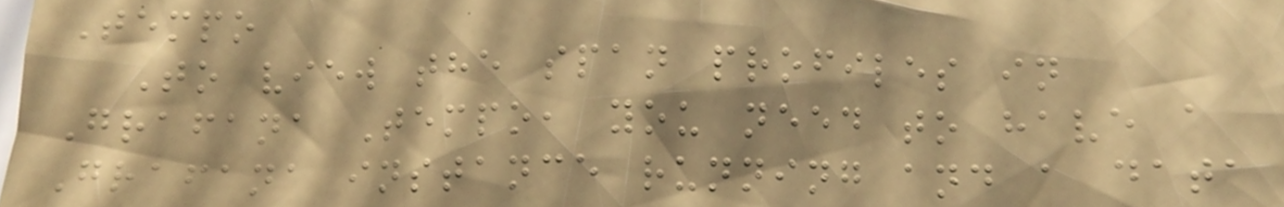Tempo
To view the span profiles in
Grafana Tempo, you need to have a
Grafana instance running and a data
